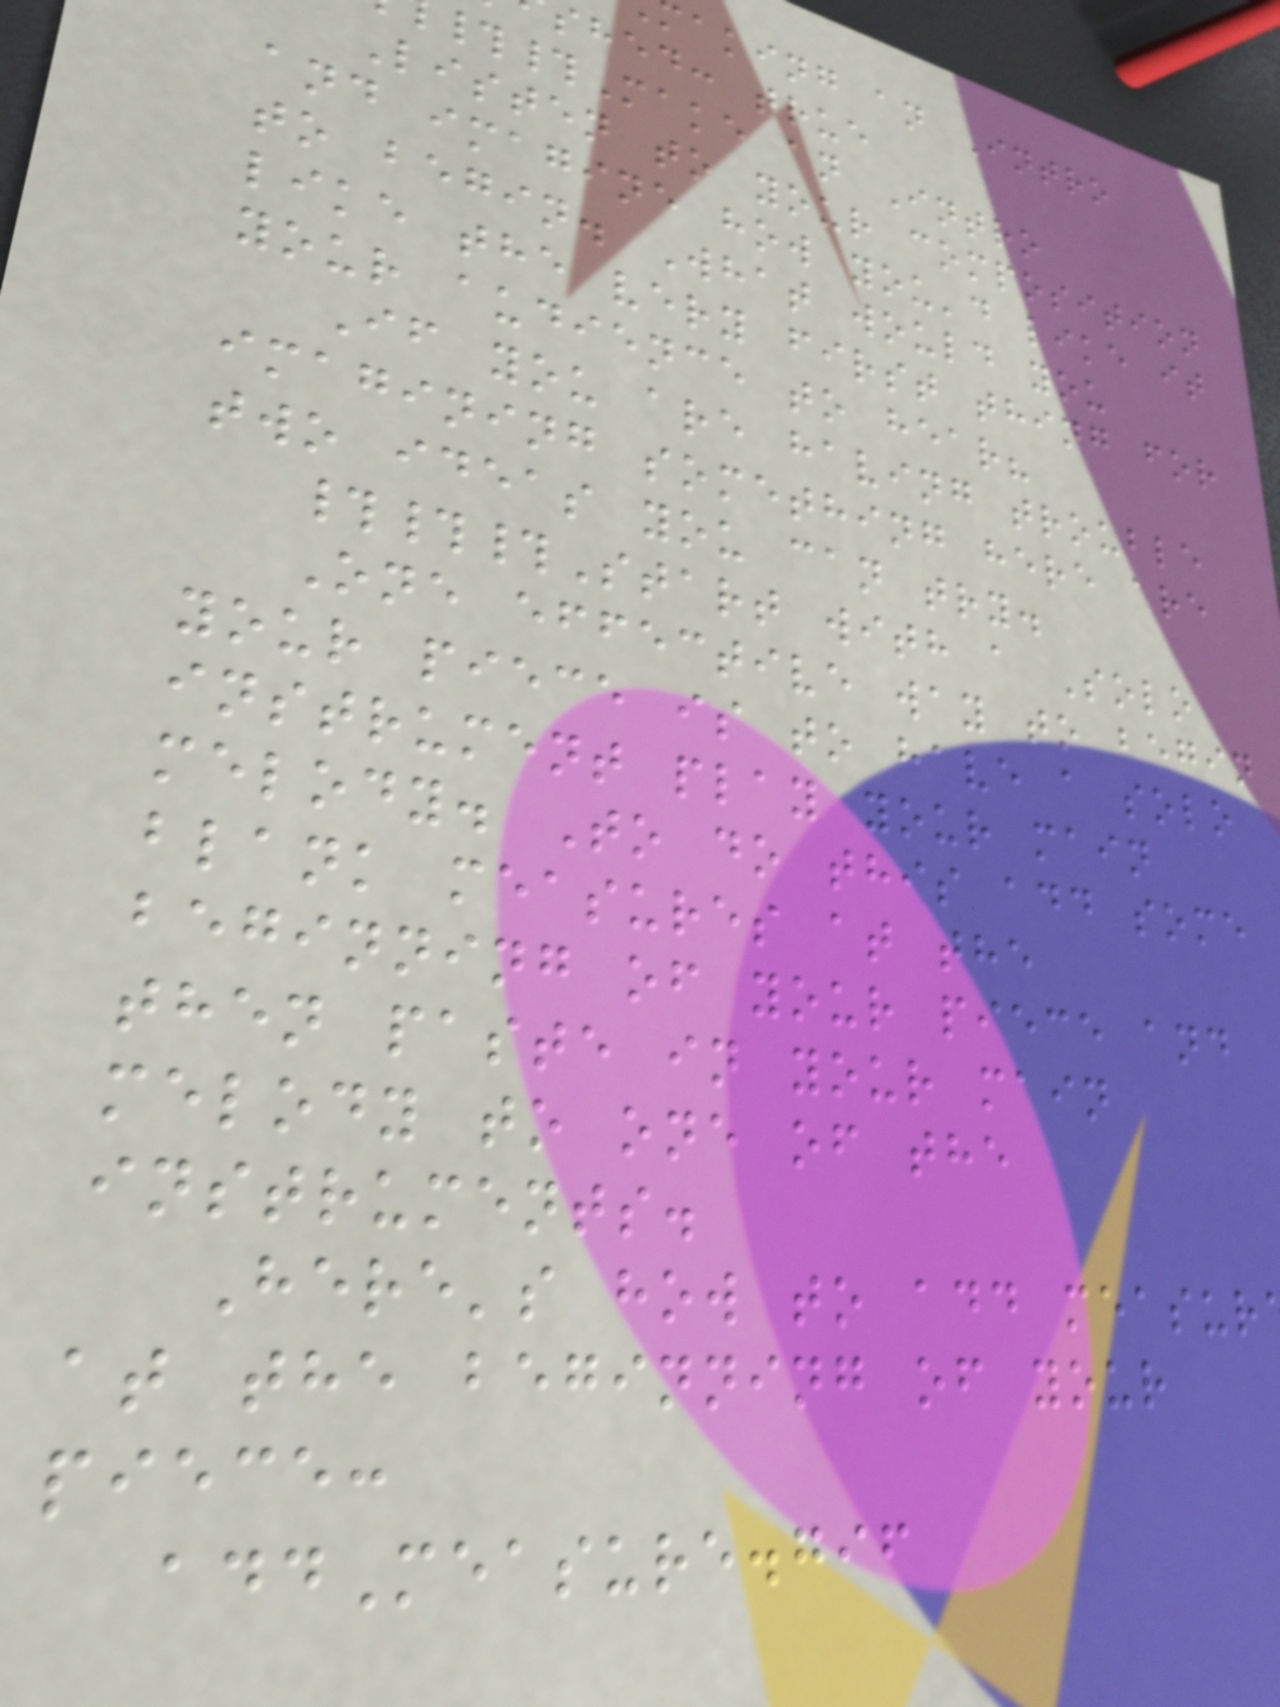aking an Intro
shed: true
##Make an Intro
Listen to your composition
and imagine how you'd like it
to begin. What would you
like the very first thing for
your audience to hear?
If you are having trouble
imagining something here are
two ideas you can try.
###Start with a Solo
One effective way to begin
your piece is to have a solo
instrument play your main
melody. To do this add some
blank measures at the
beginning of your piece and
then paste in your main
melody to one of the
instruments.
Here's how to add measur
at the beginning of your
piece:
addMeasure.gif
